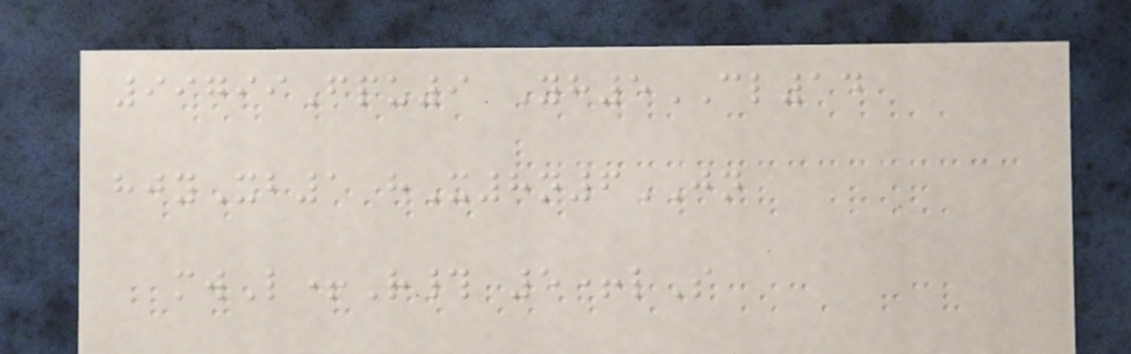99799Fpu9 Yh5CL14
hjyXb1 hX8n6JN
mwL+R# 5+lS
